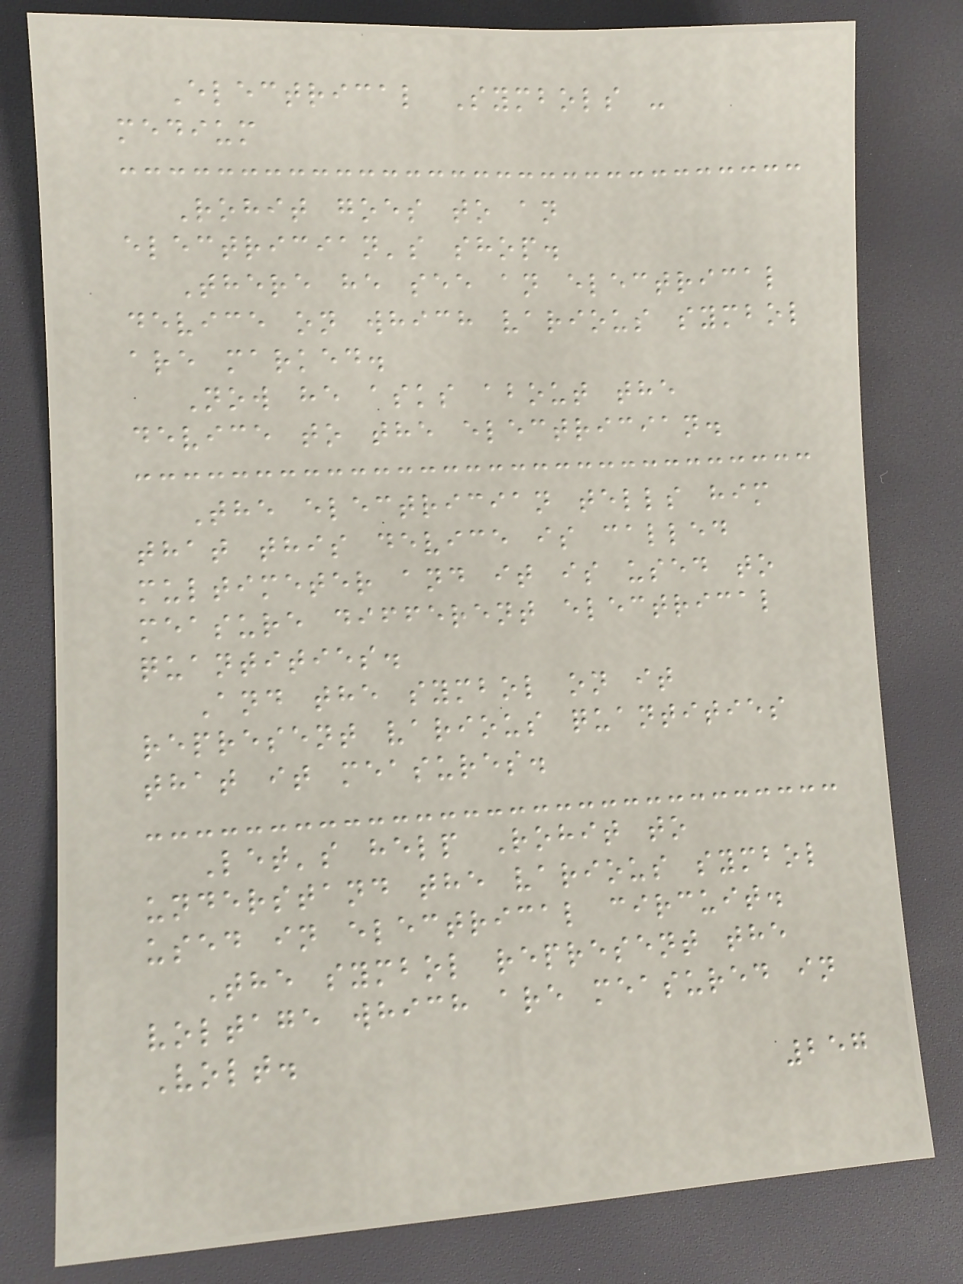Electrical Symbols -
medium
Rohit goes to an
electrician's shop.
There he see an electrical
device on which various symbol
are marked.
Now he asks about the
device to the electrician.
The electrician tells him
that this device is called
multimeter and it is used to
measure different electrical
quantities.
And the symbol on it
represent various quantities
that it measures.
Let's help Rohit to
understand the various symbol
used in electrical circuit.
The symbol represent the
voltage which are measured in
Volt.
257
